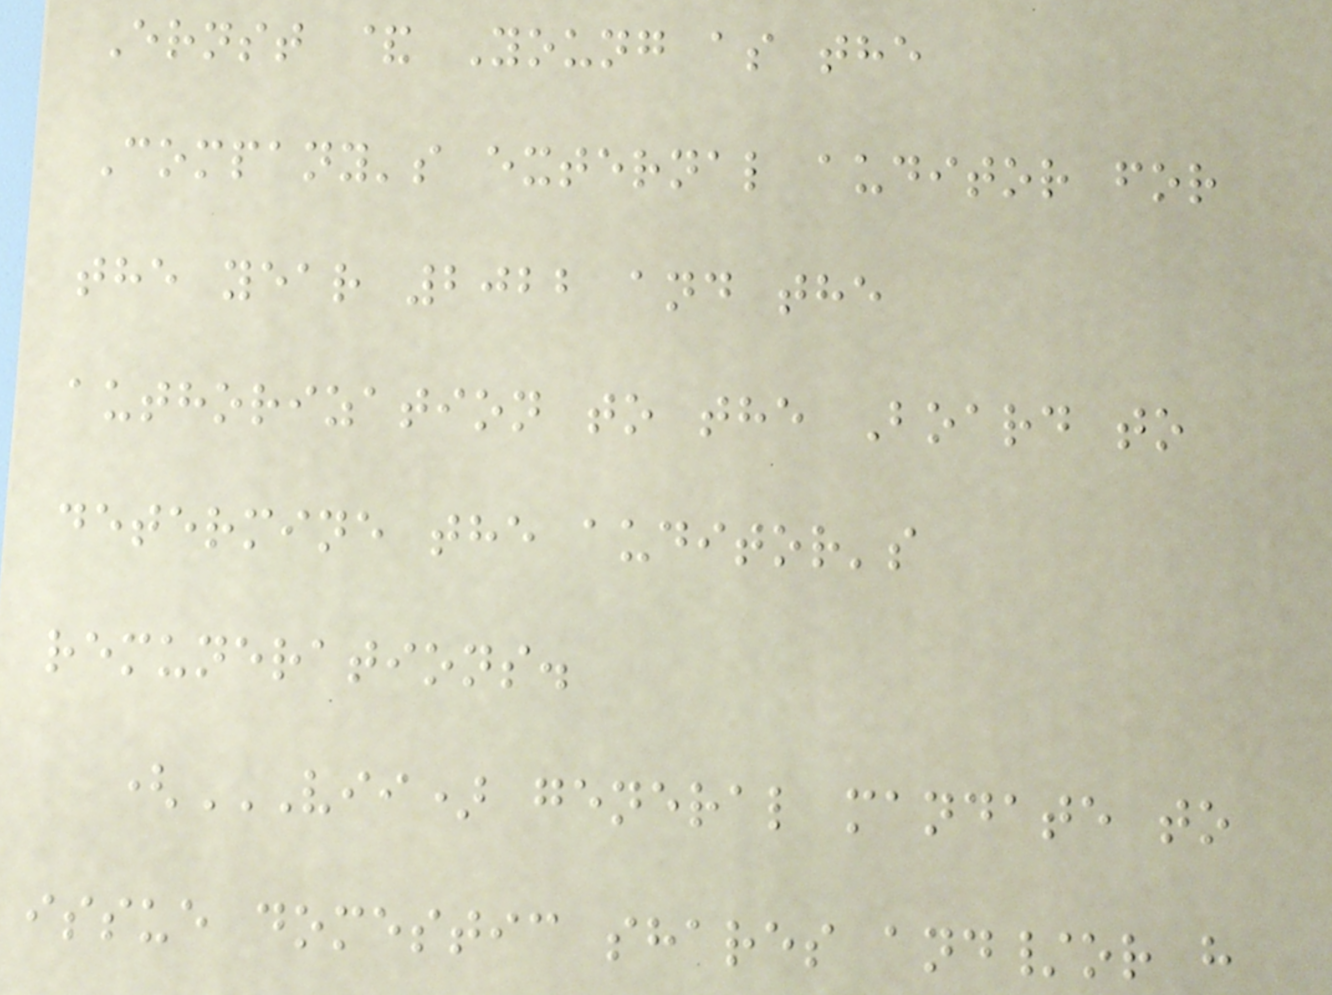Ernst & Young as the
Company's external auditor for
the year 2022 and the
authorization to the Board to
determine the auditor's
remunerations.
(VII) GENERAL MANDATE TO
ISSUE DOMESTIC SHARES AND/OR H
